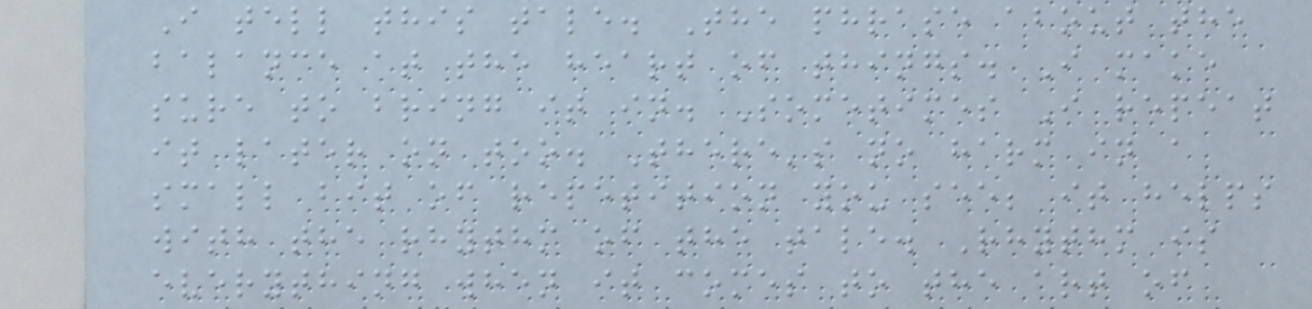I tell this tale. The phrase about the
balance at the heart of things. I make
sure to bring it in. Sometimes I repeat
it later on too. There's no harm in a
small bit of repetition you see; it helps
with the rhythm of the tale. Rhythm is
everything when it comes to the art of
